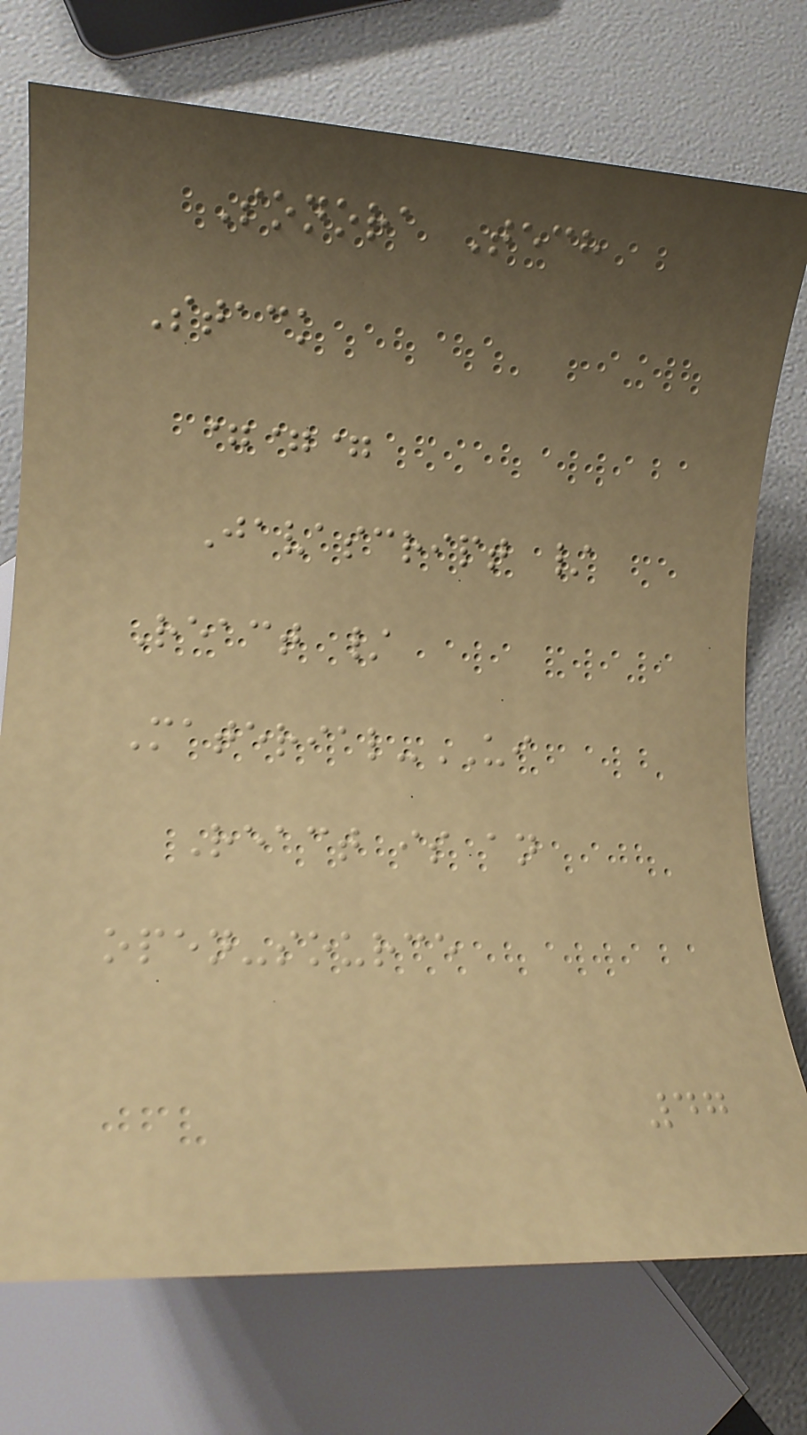Sonora Tech
Stack
===
Javascript /
React /
Material-UI
React is an
open-source
47
